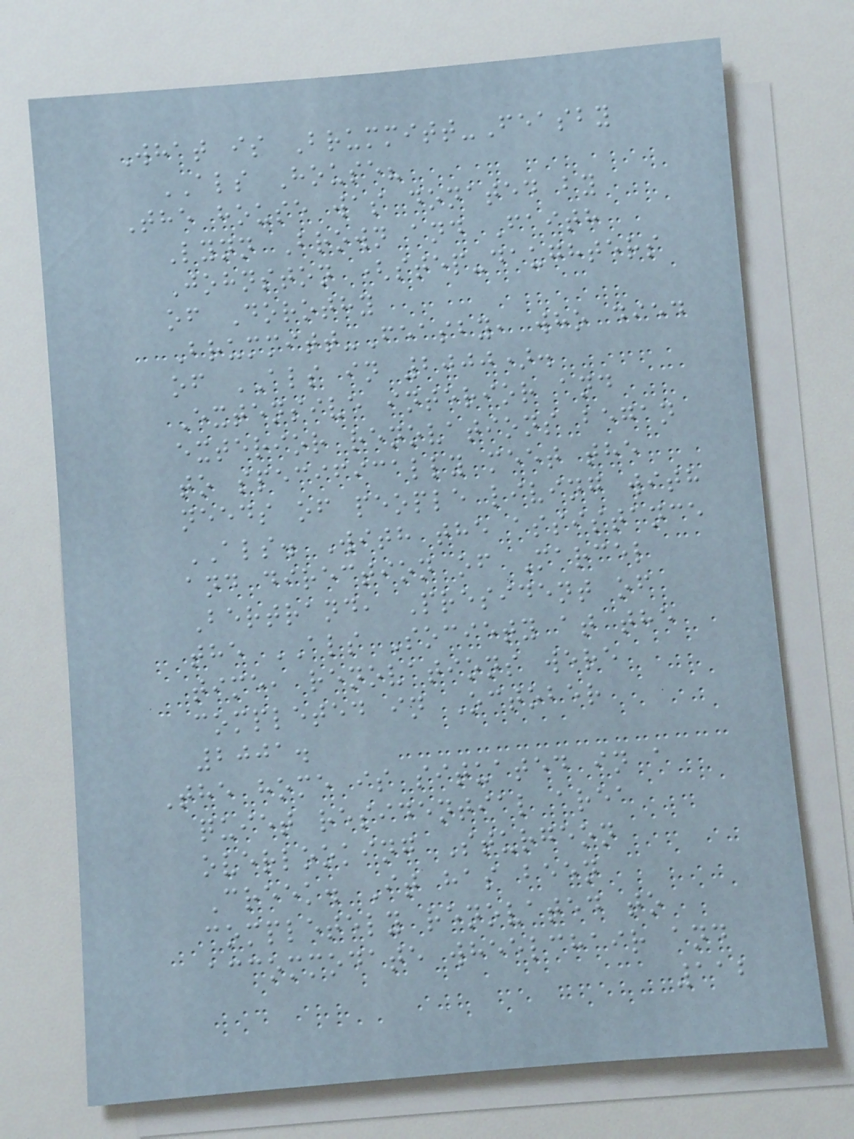What is Brummitt-Feasby
ALS House?
The house was donated by
Lynn Brown and Faith
Johnston (step-daughters
of Dorothy
Brummitt-Feasby, who died
of ALS in 2000).
Extensive interior and
exterior renovations began
to specifically meet the
needs of people living with
ALS. With the assistance
and direction of Marcel
Bertrand, President of
the ALS Society at the
time, renovations were
completed in October
2001.
The home is situated in a
quiet residential area
overlooking Sturgeon
Creek. It has been
completely renovated to
accommodate wheelchair and
112
